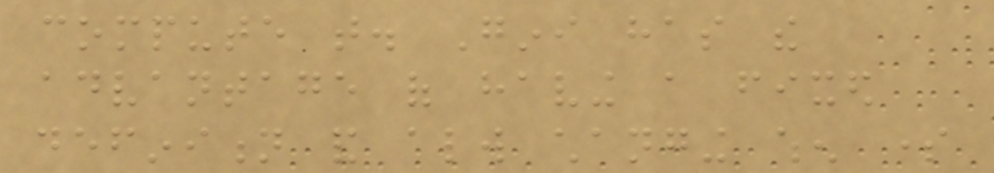compute that. Gini has the
advantage of having a fixed
definition and always changing when some
